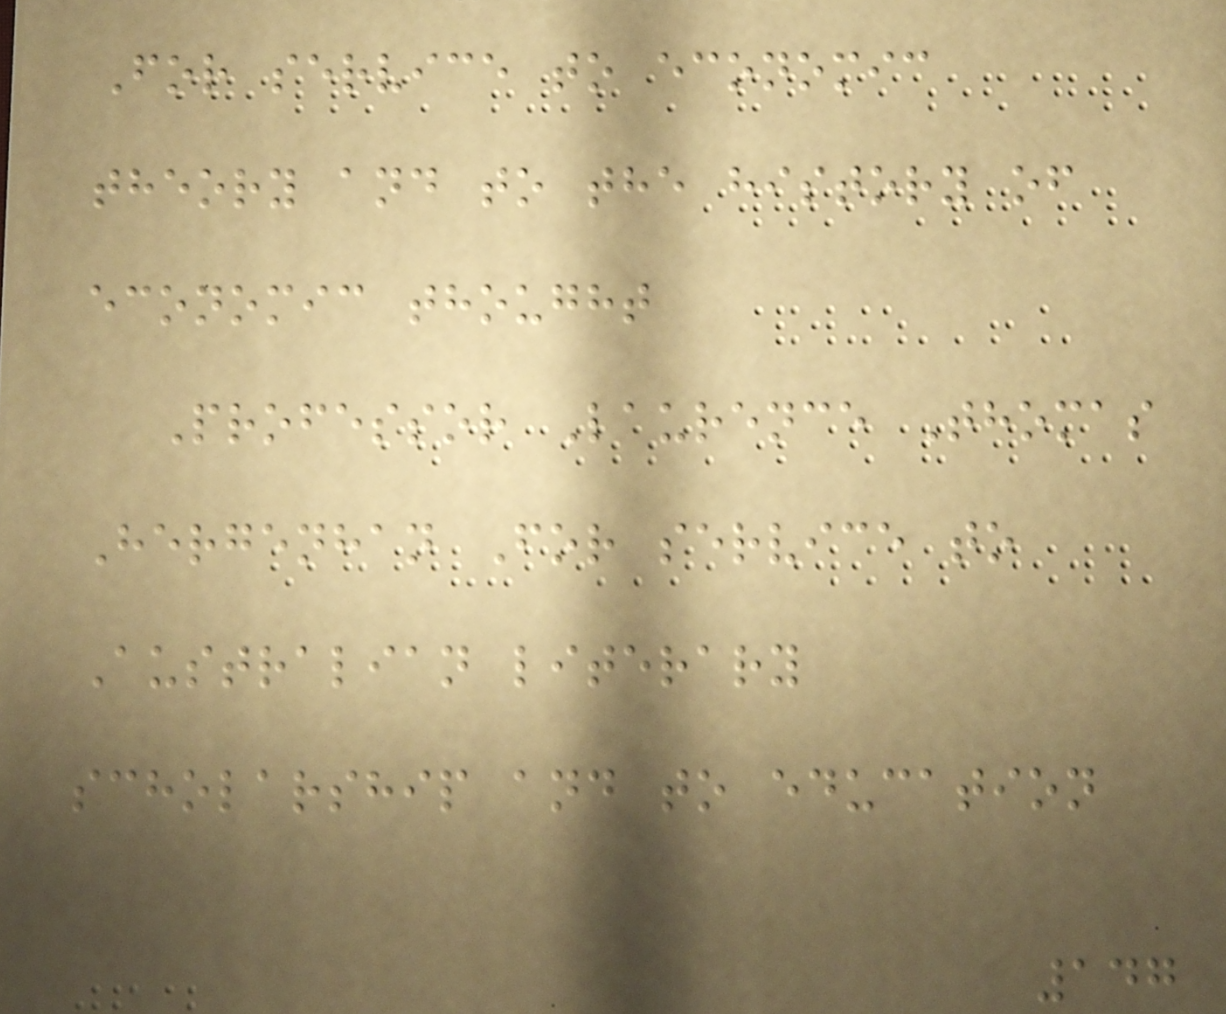For service to economic
theory and to the history of
economic thought
Professor Laurence Thomas
Hergenhan For service to
Australian literary
scholarship and to education
147
